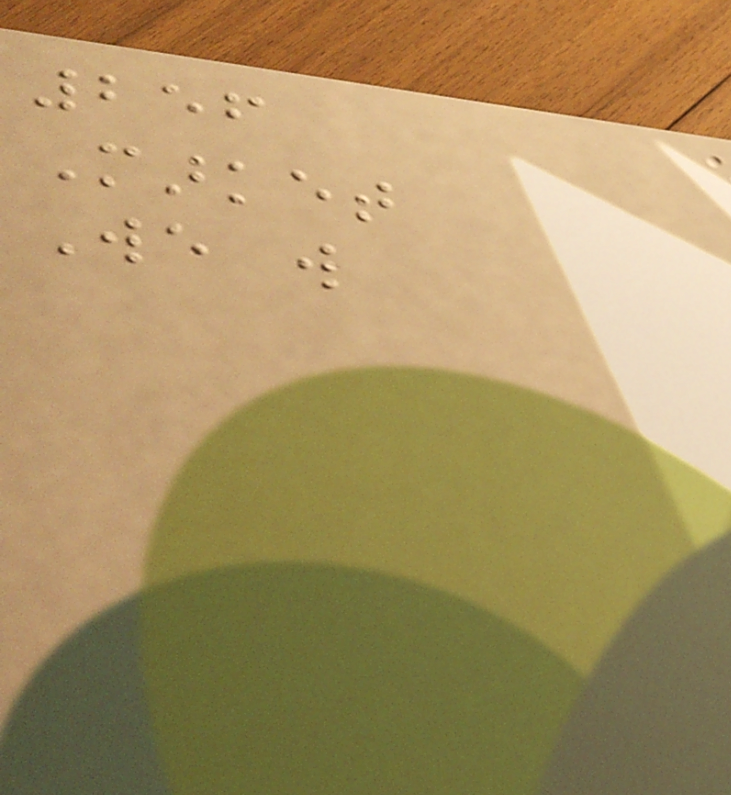256
Market
We will
